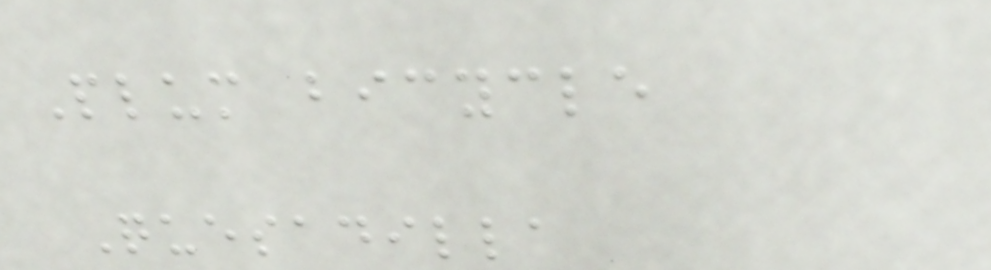Plum bicycle
Quesadilla
